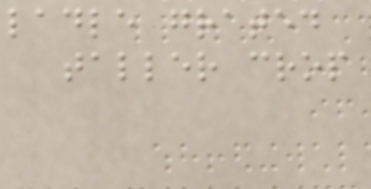ladle grated
taller crop
